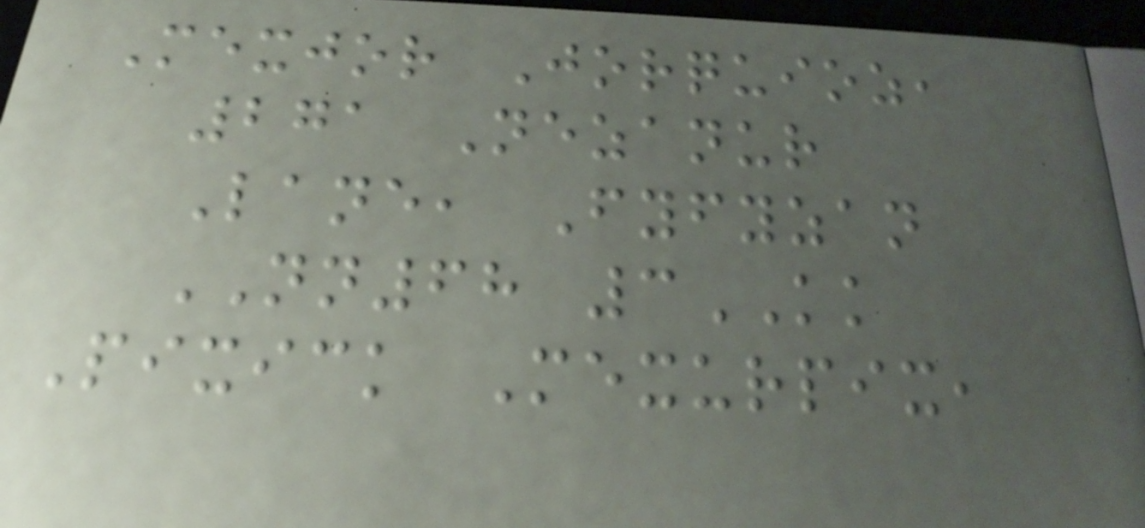Mexjor Jorquioz,
271 Nezanur
Lane, Fyfyzan
NN68 3KK
Pixick Mexurpix,
